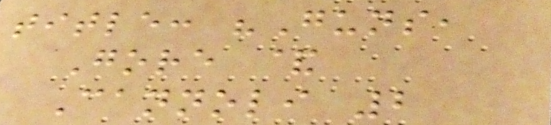title: "Guns,
Gore &
Cannoli 2
